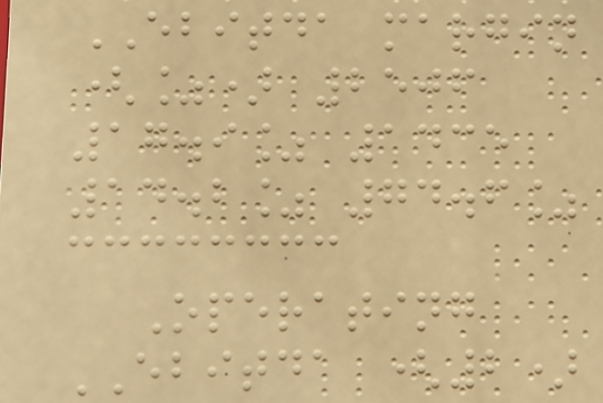EBITDA margin
(%) 2506
17.9% 1435
14.2% 74.6%
Operating
EBITDA (2)
